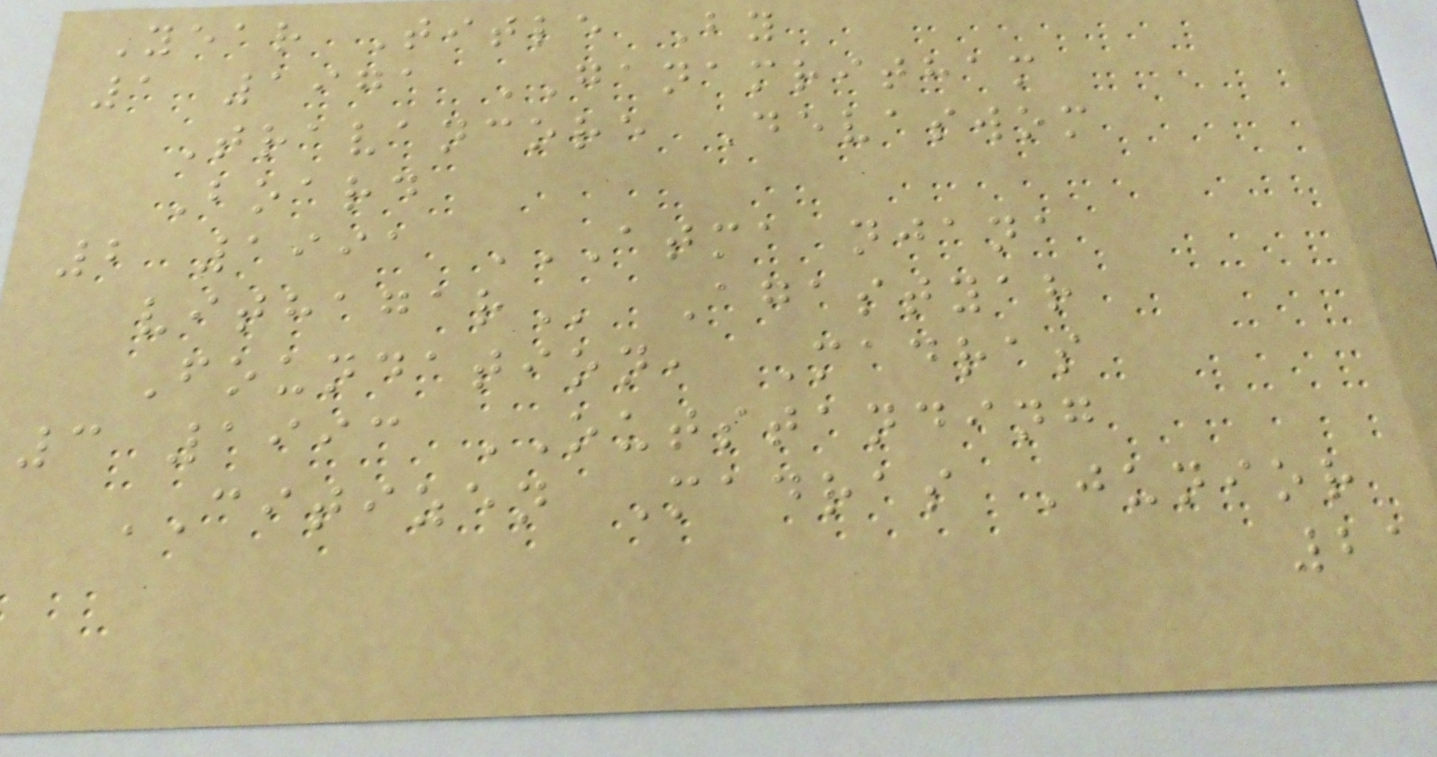Year Title By
1 1971 GANAMRITHAM
Travancore Devaswom
Board
2 1991 ATMA NJANA
VITHAGAR Agastyar
Foundation, Madras
3 1993 OUTSTANDING
CITIZEN Madras Junior
21
